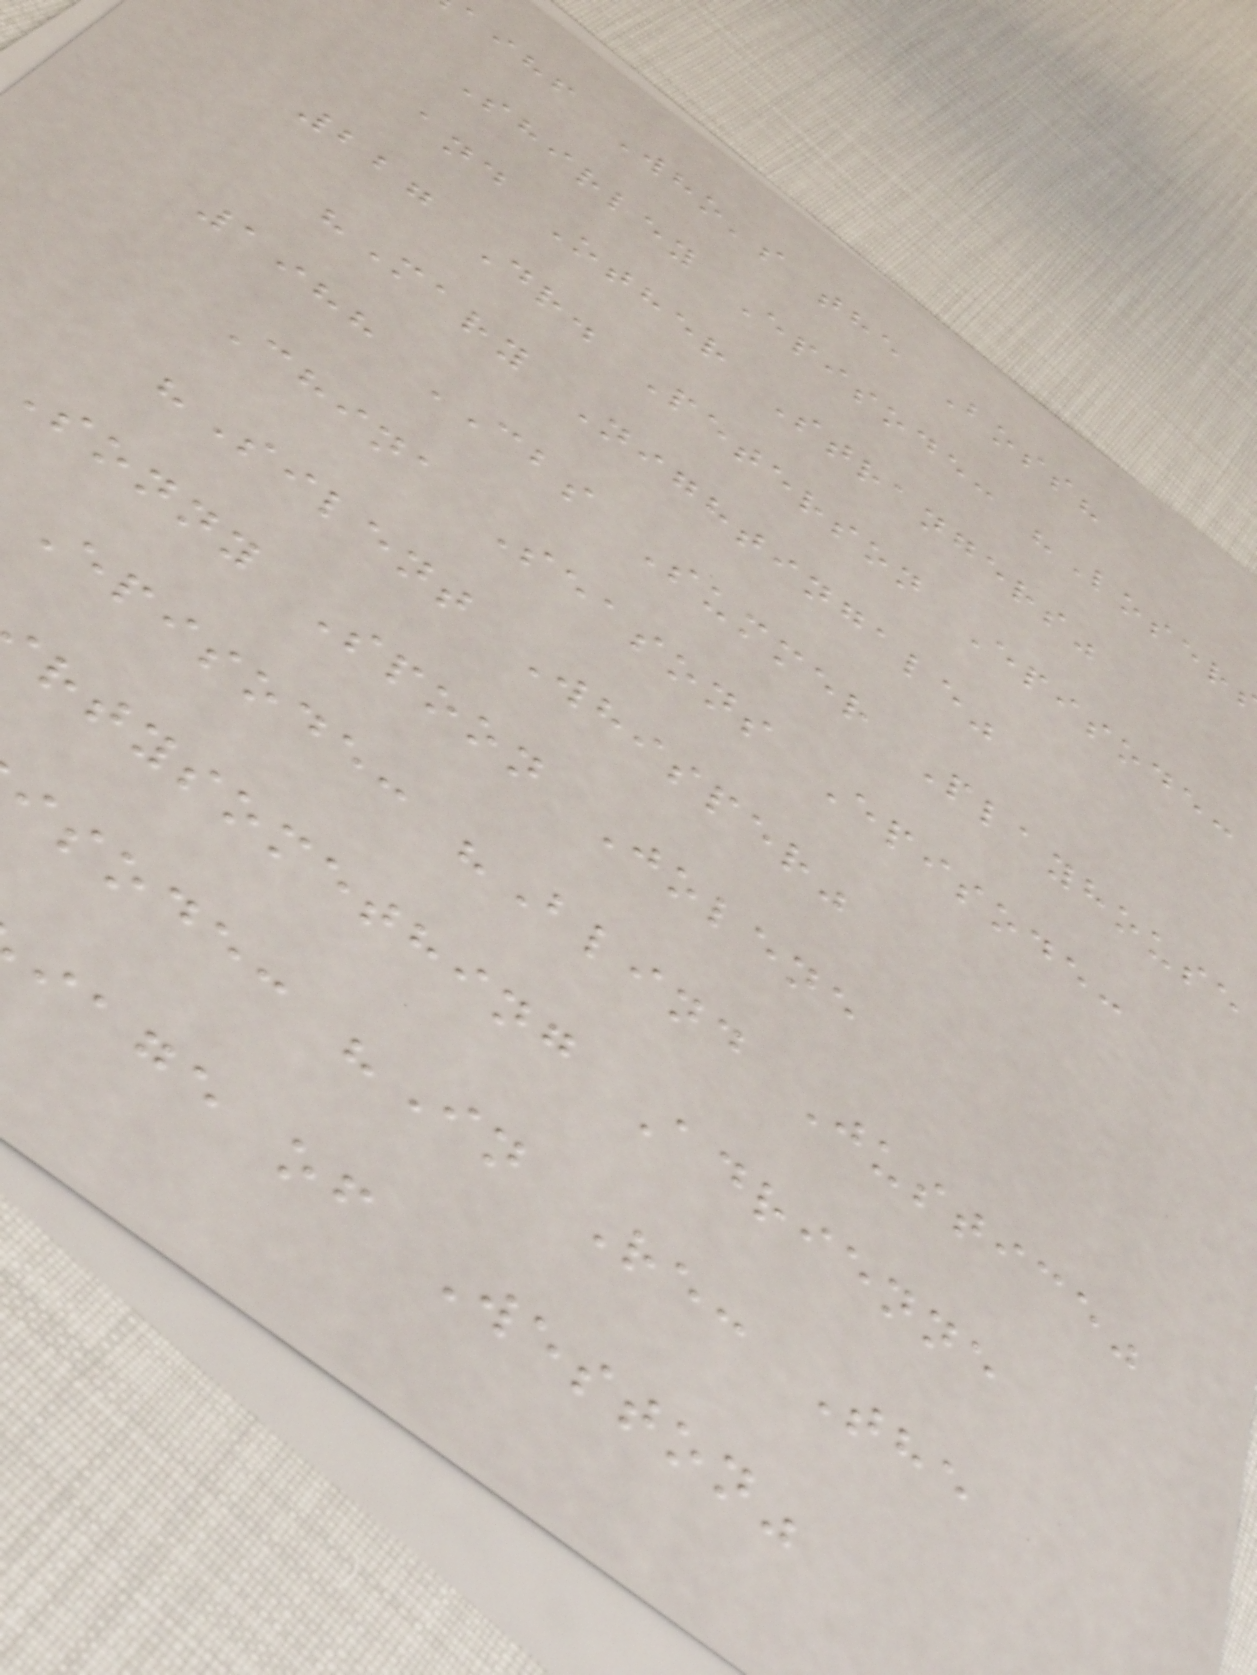aihf Who's the Boss?
Shirley Episode: "Loser
and Other Strangers"
227 Dr. Peterson Episode:
"Mary Nightingale"
1988 CBS Summer Playhouse
China Seasons Episode:
"Silent Whisper"
Sonny Spoon Jolene
Episode: "Blind Justice"
rtysomething Adrienne
isode: "In Re: The
iage of Weston"
